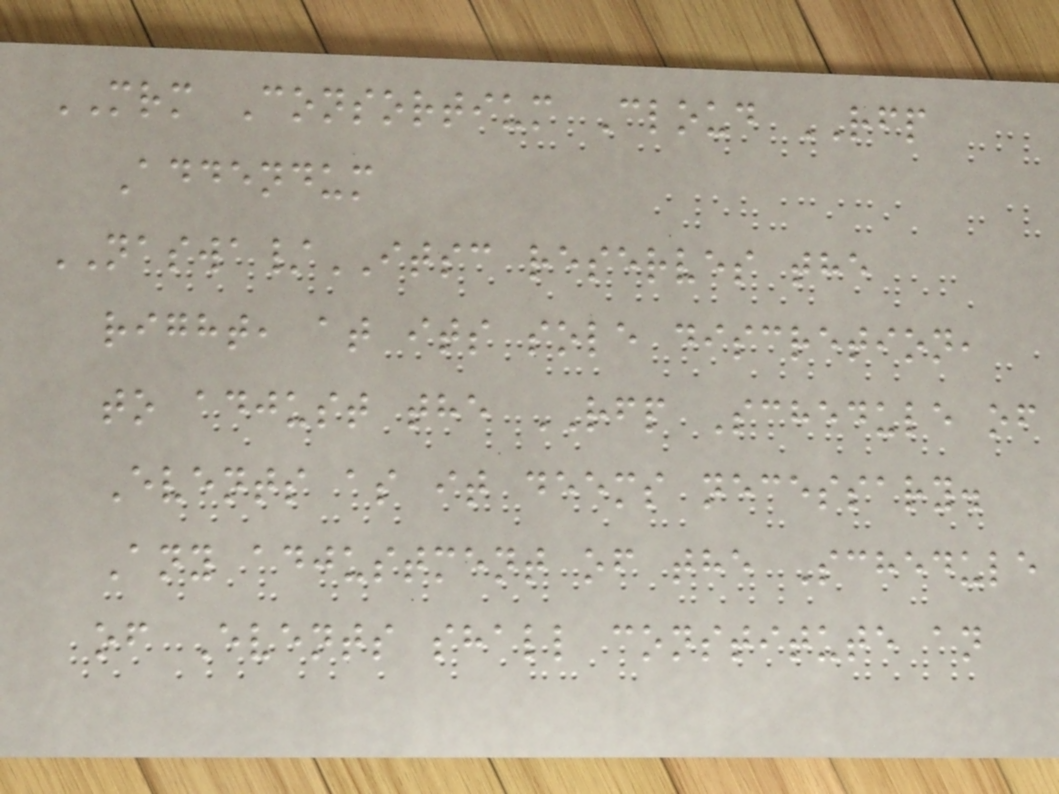MRM Consortium Cloud RFP
Addendum
NASWA/ITSC reserves the
right, at its sole discretion,
to adjust the RFP Schedule of
Events as it deems necessary.
Any adjustment of the Schedule
of Events shall constitute an
